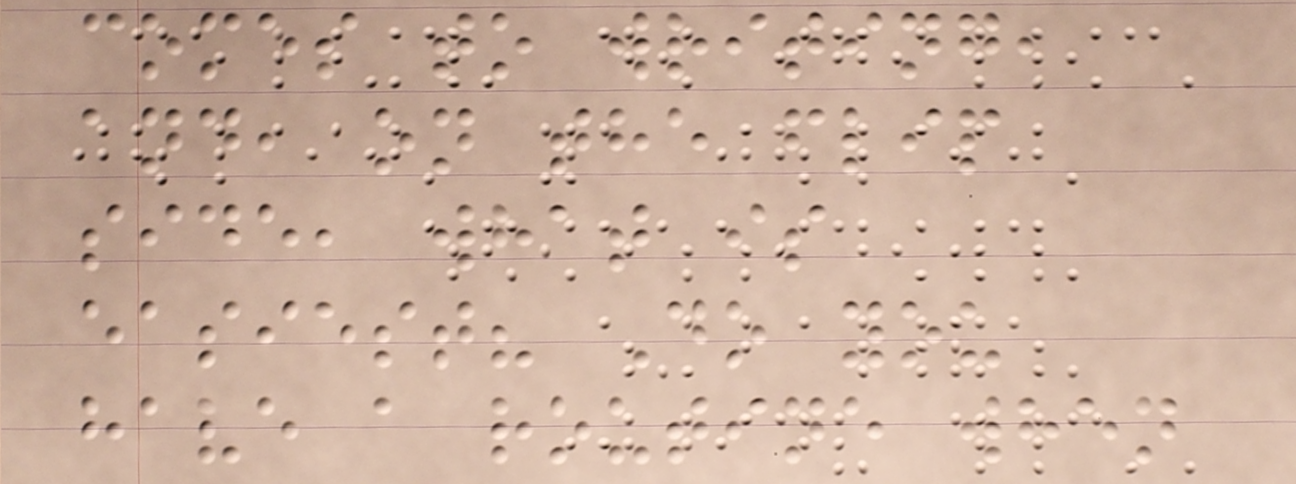comes to writing,
and, on the flip
side, what is
easiest? Do you
have a routine when
